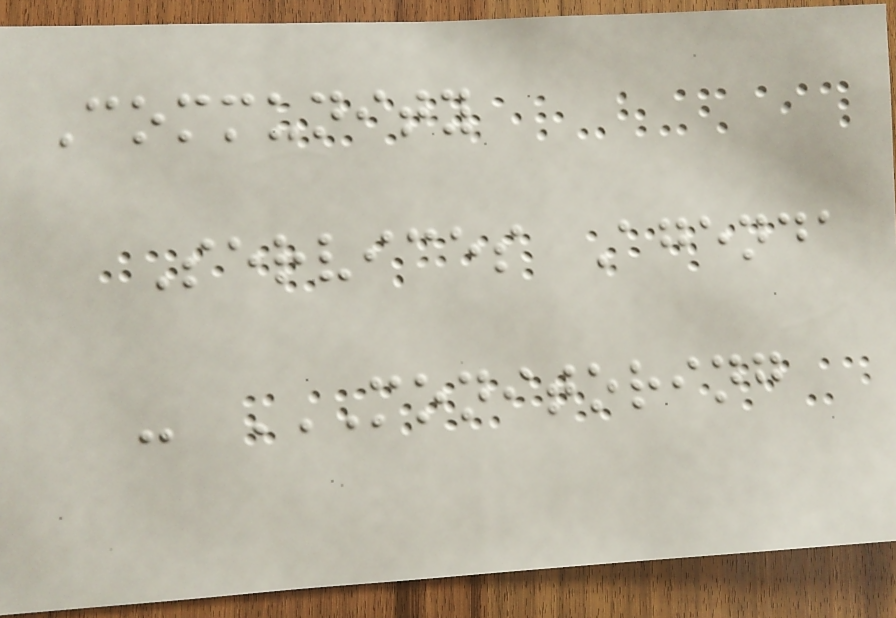Community
Services Agenda
- MONITORING
